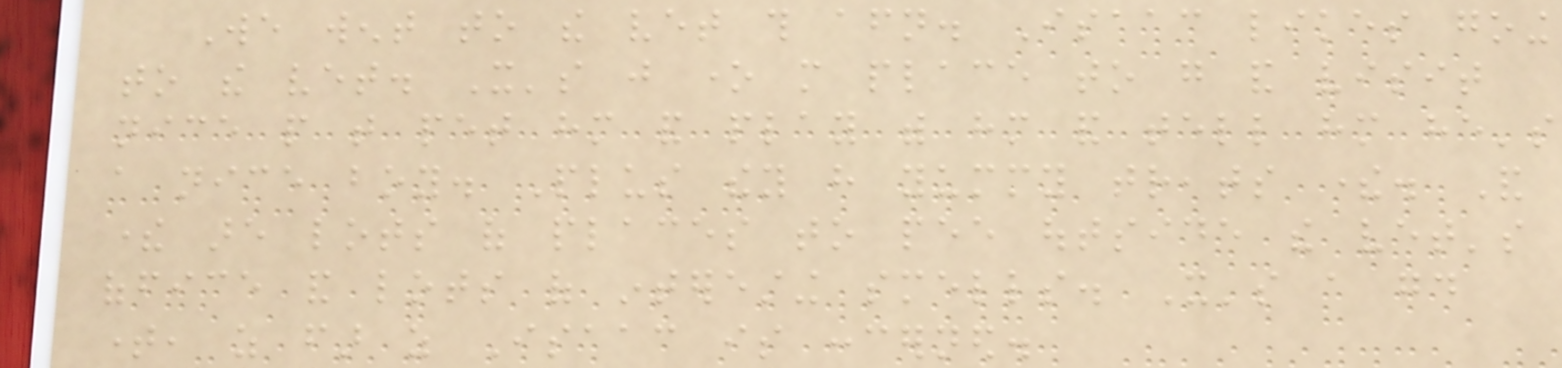We went to the vet this afternoon. Isaac likes going
to the vet. It's just one more place to go and visit
nice people that pet him and play with him and tell him he's
a nice boy. Plus they have yummy treats there. And
there are lots of places to pee outside the vet's
office and lots of interesting smells. It's a good
time, as far as Isaac is concerned.
